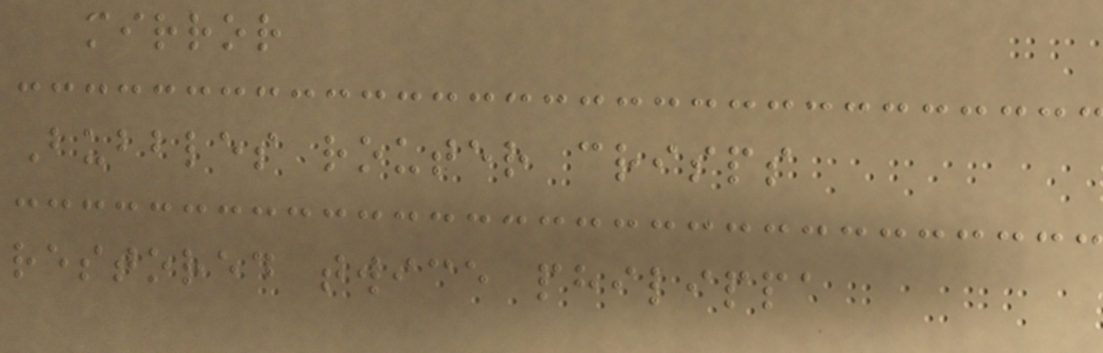mirror
Bubbles router crisps
restored twice philippa
